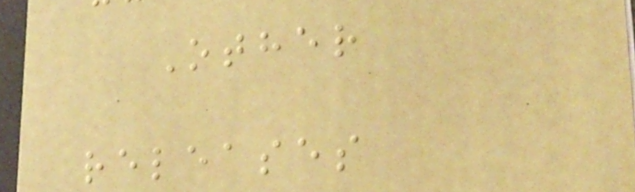Other
releases
